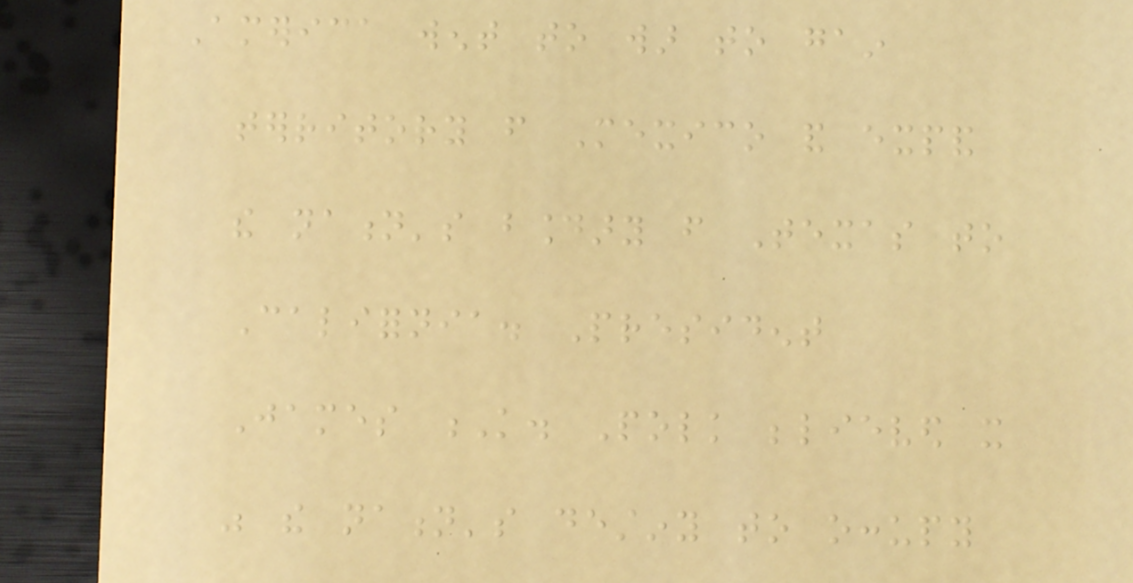America went to war to gain
territory from Mexico and expand
the nation's boundary from Texas to
California. President
James K. Polk believed it
was the nation's destiny to occupy
